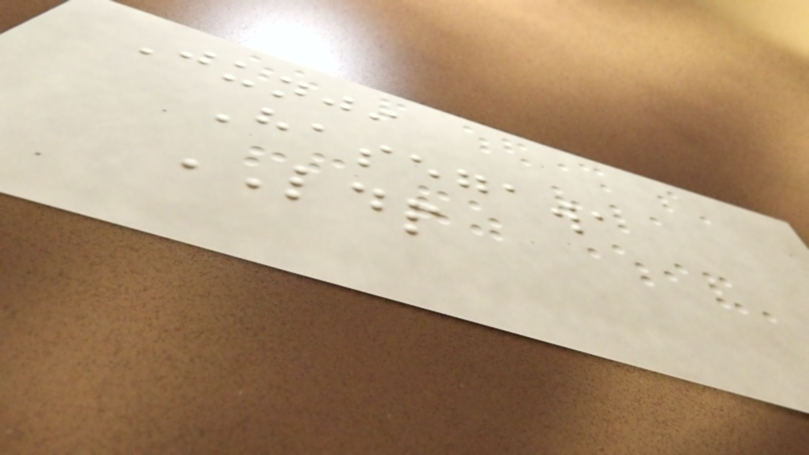Junji
Hasegawa
LDP
